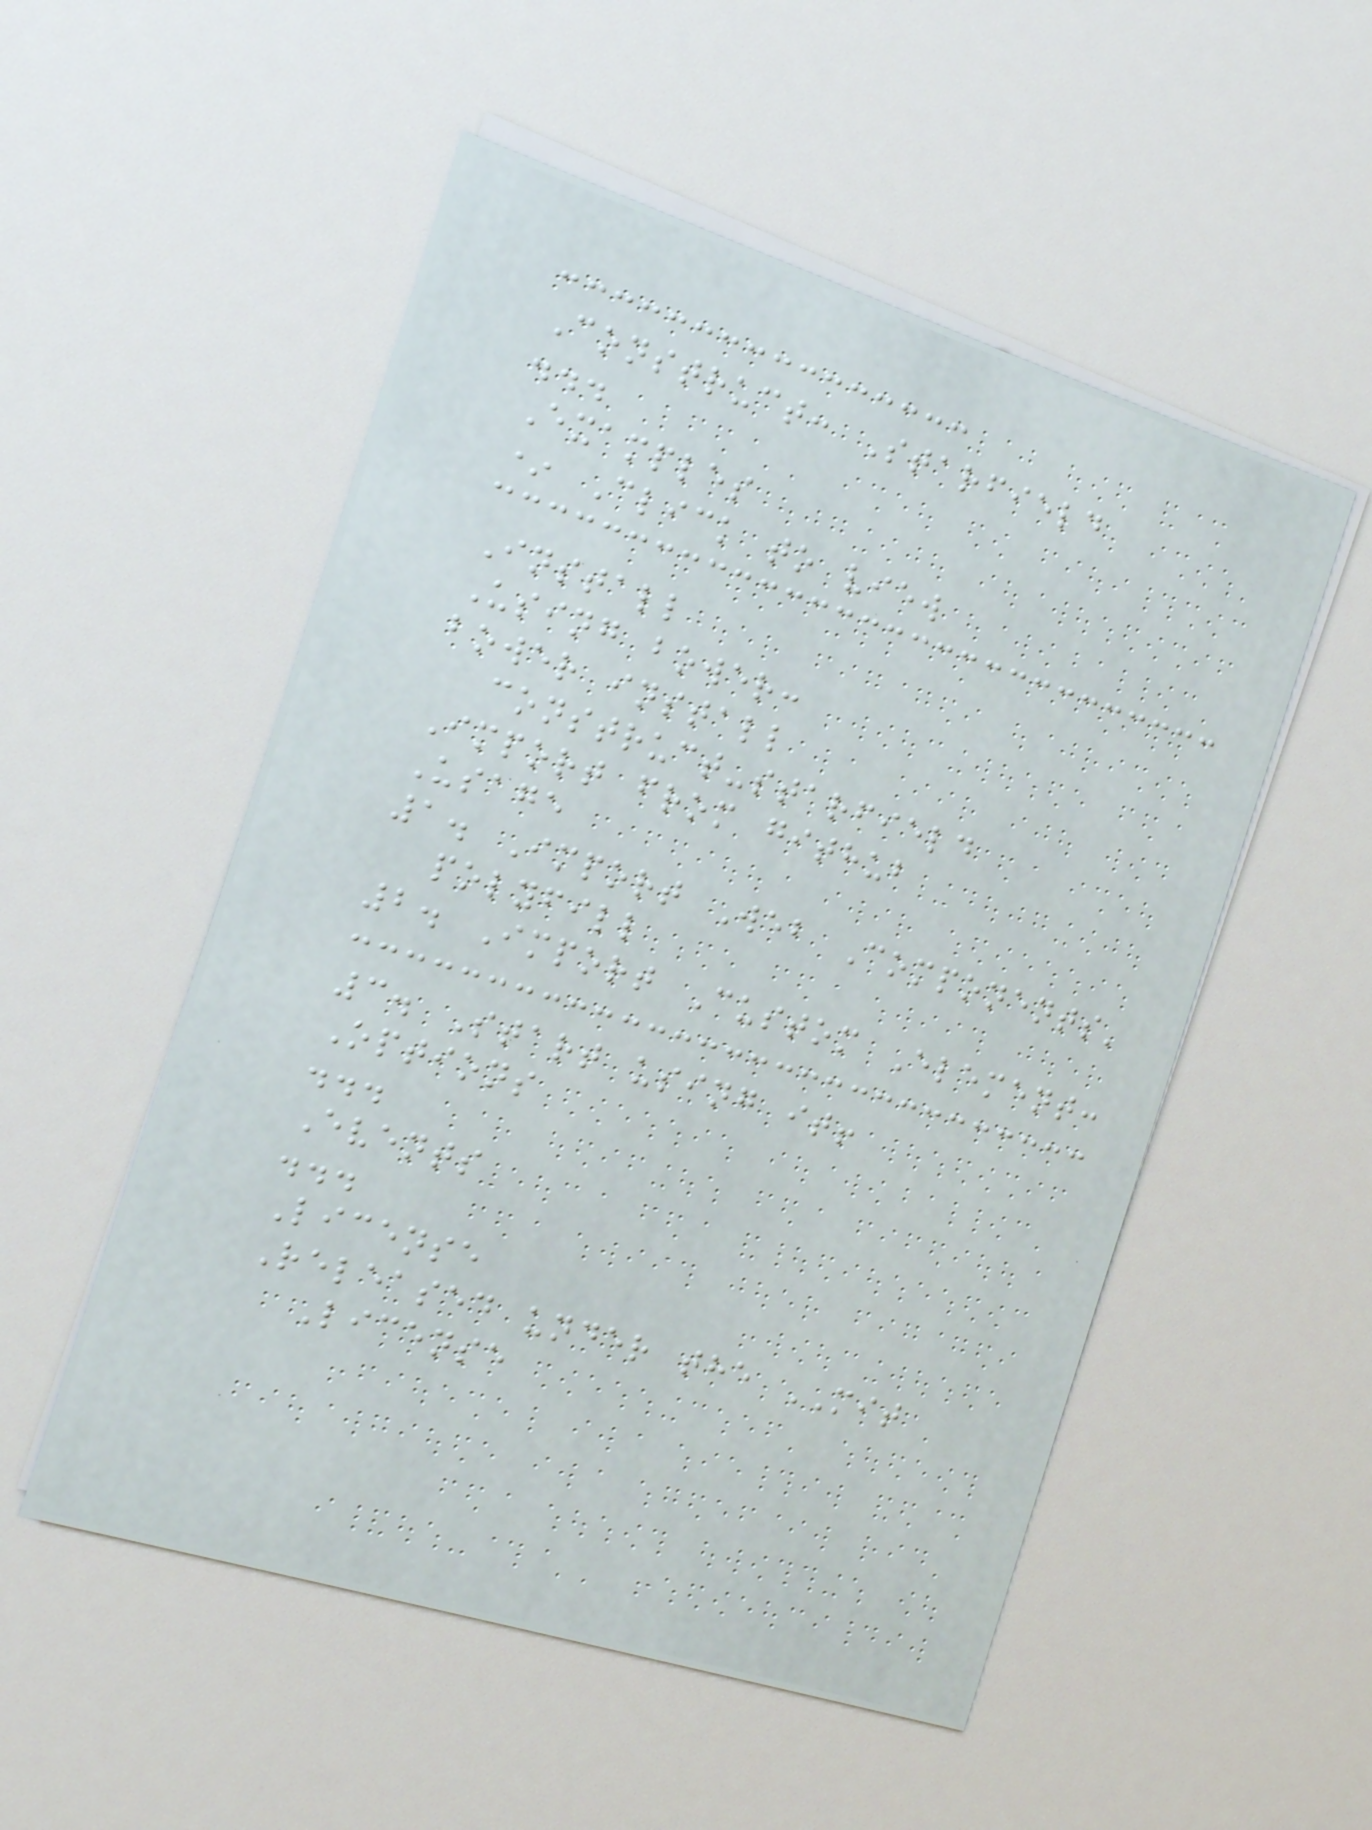Construct: Starfield
...
Examples
* Click to view
Install
Using bower:
bower install
construct-starfield
Import from github
Usage
1. Import Web Components'
polyfill
2. Import Custom Element:
3. Start using it!
Options
...
Events
...
License
Released under the MIT
License
